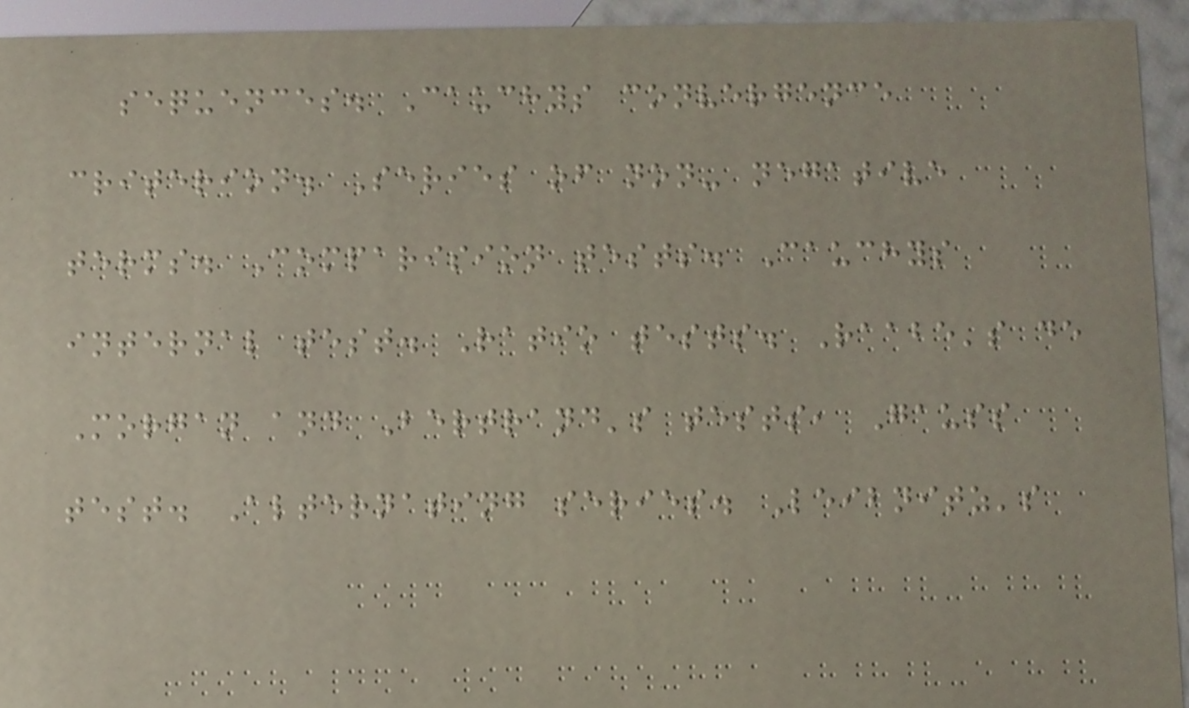sequences. Cauchys convergence
criterion. Series of non- negative
terms. Comparision tests. Cauchys
internal test. Ratio tests. Raabe's de
Morgan and Bertrand's tests, Gauss
test. Alternating series. Leibnitz's
